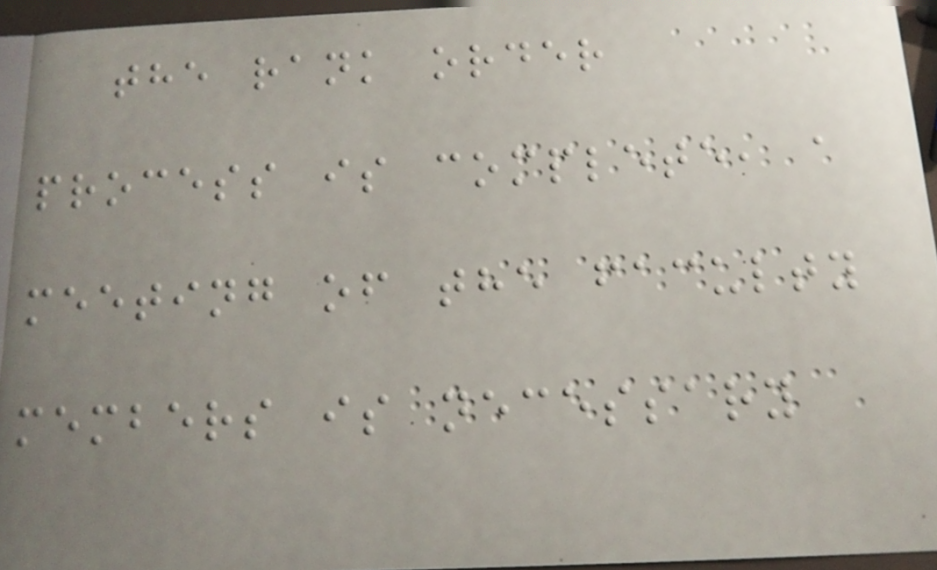the rank order
process is complete, a
meeting of the faculty
members is necessary
